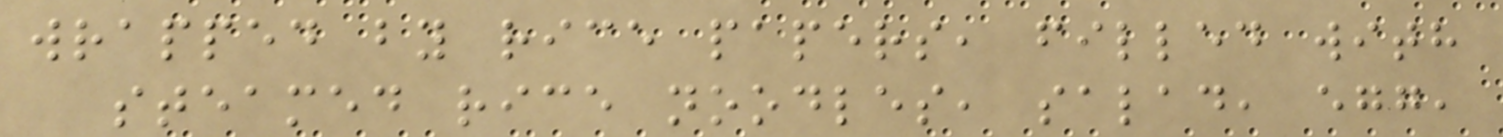wrapped by rice papers, filled with
steamed rice noodles, salad, egg,
